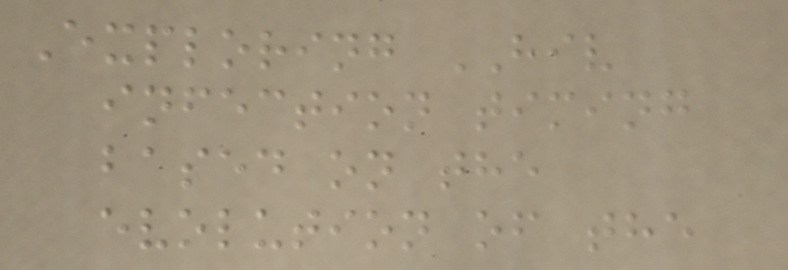Exploring HIV
infection timing
based on the
evolution of the
